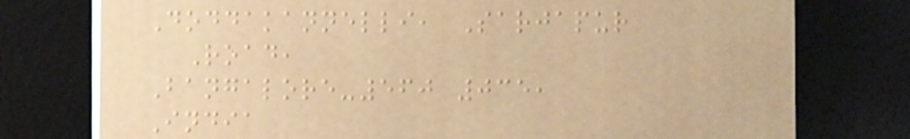Doddakannelli, Sarjapur
Road,
Bangalore-560 035,
India
